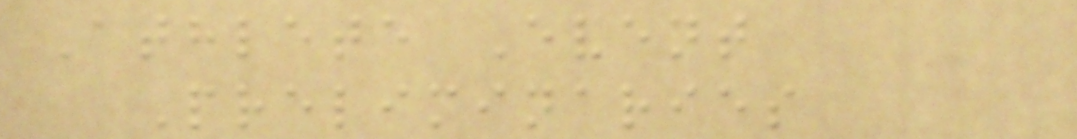Athlete Event
Preliminaries
